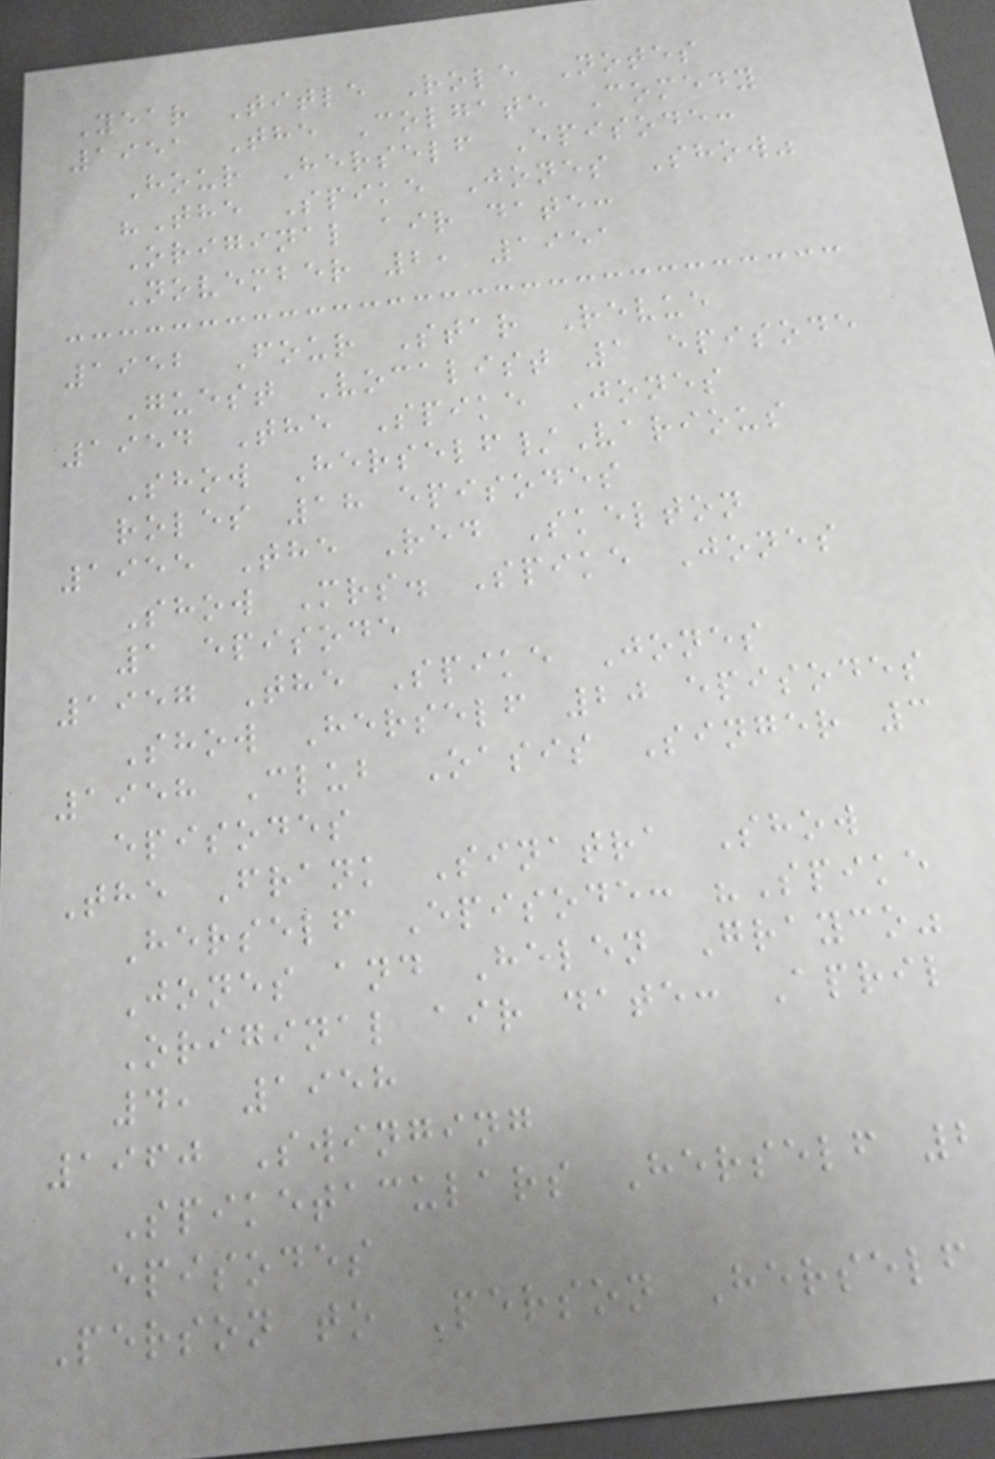Year Title Role Notes
1951 The Colgate Comedy
Hour Herself Episode:
"The Spike Jones Show"
Original air date:
November 2, 1951
1952 Four Star Revue
Guest Vocalist 1 episode
1954 The Spike Jones
Show Herself/Various
roles 18 episodes
1955 The Red Skelton
Show Mrs. Spike Jones
1 episode
1957 The Spike Jones
Show Herself 20 episodes
1958 Club Oasis Singer 3
episodes
The Frank Sinatra Show
Herself Episode: "Spike
Jones and Helen Grayco"
Original air date: April
4, 1958
1960 Swinging
Spiketaculars Herself 2
episodes
Person to Person Herself
